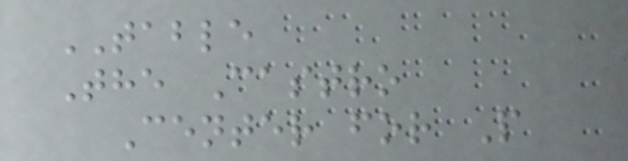TABLE
The Castro
Center for P
